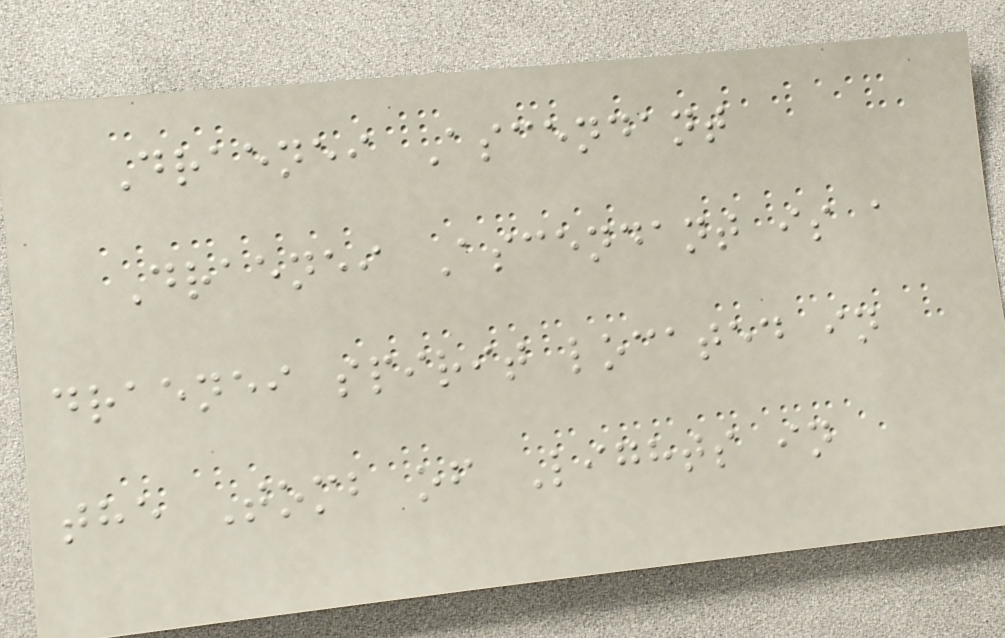Draenei Ascendant
Draenei Ascendant is a
draenei spirit located in
the Tomb of Lights in
